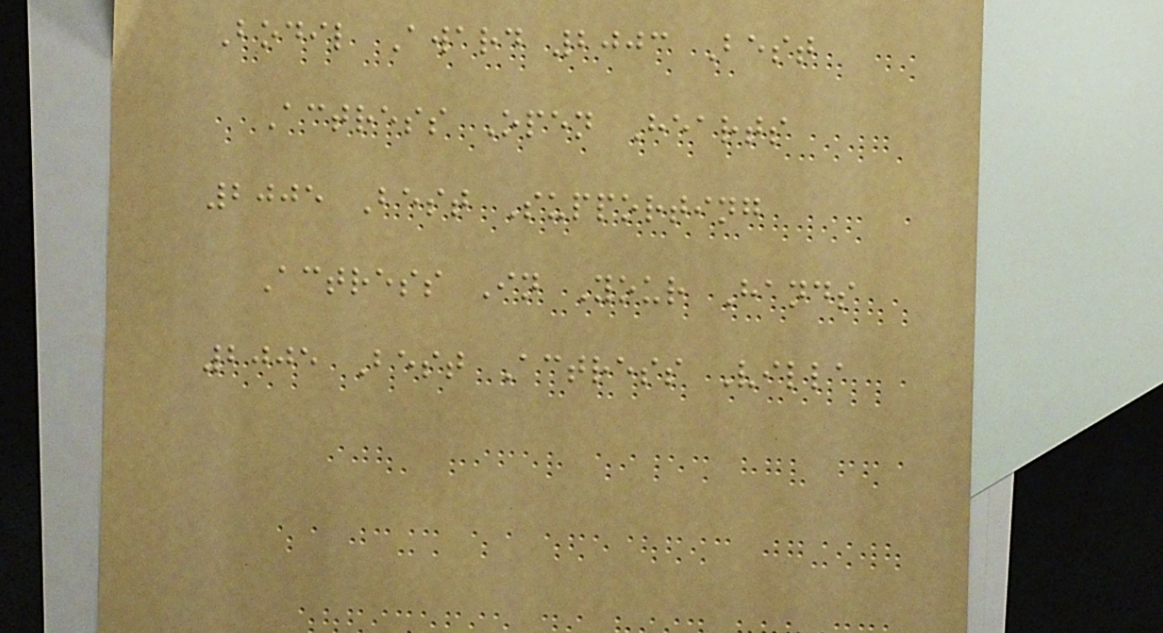Bodil Award 2003 Best
Actress Open Hearts
2005 Best Supporting
Actress In Your Hands
2005 Best Actress Villa
